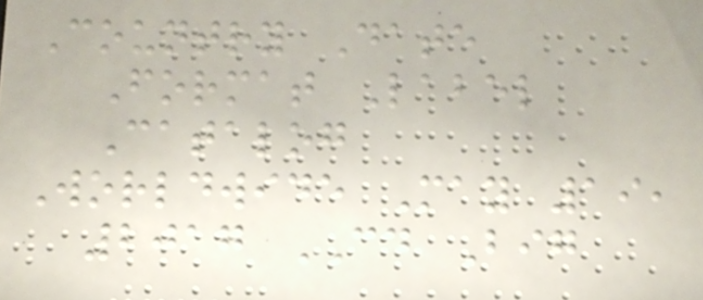Country Date
Format Label
Catalog
Worldwide May 19,
2017 CD Big
